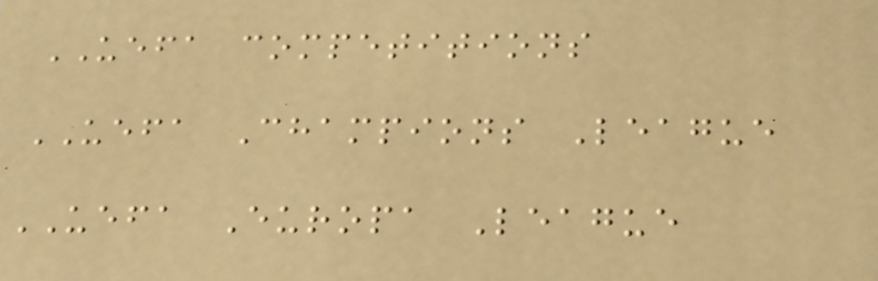UEFA competitions
UEFA Champions League
UEFA Europa League
